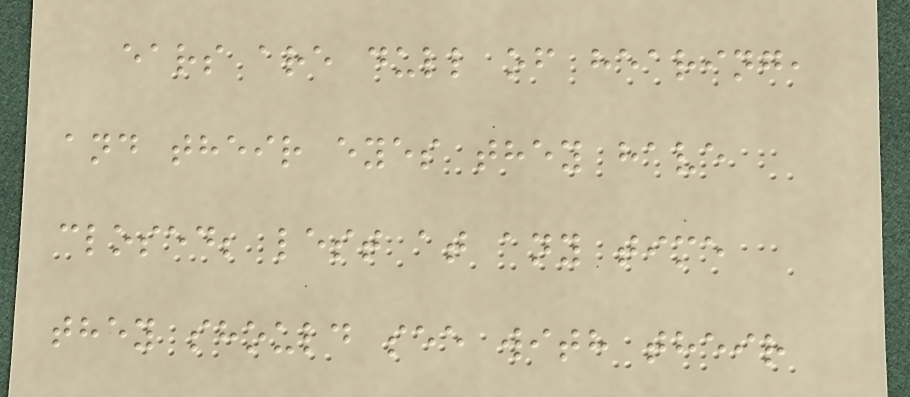ears are dull of hearing,
and their eyes they have
closed; lest at any time
they should see with their
